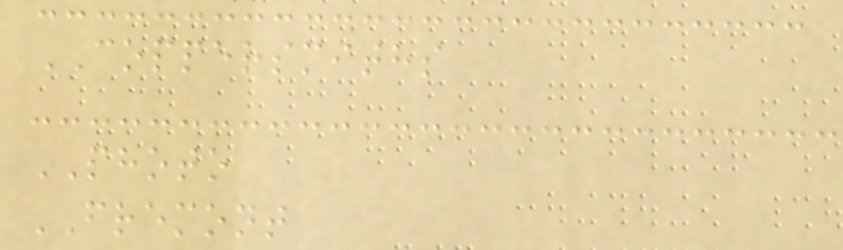COPPERSMITHS
PHOTO
FREMONT
